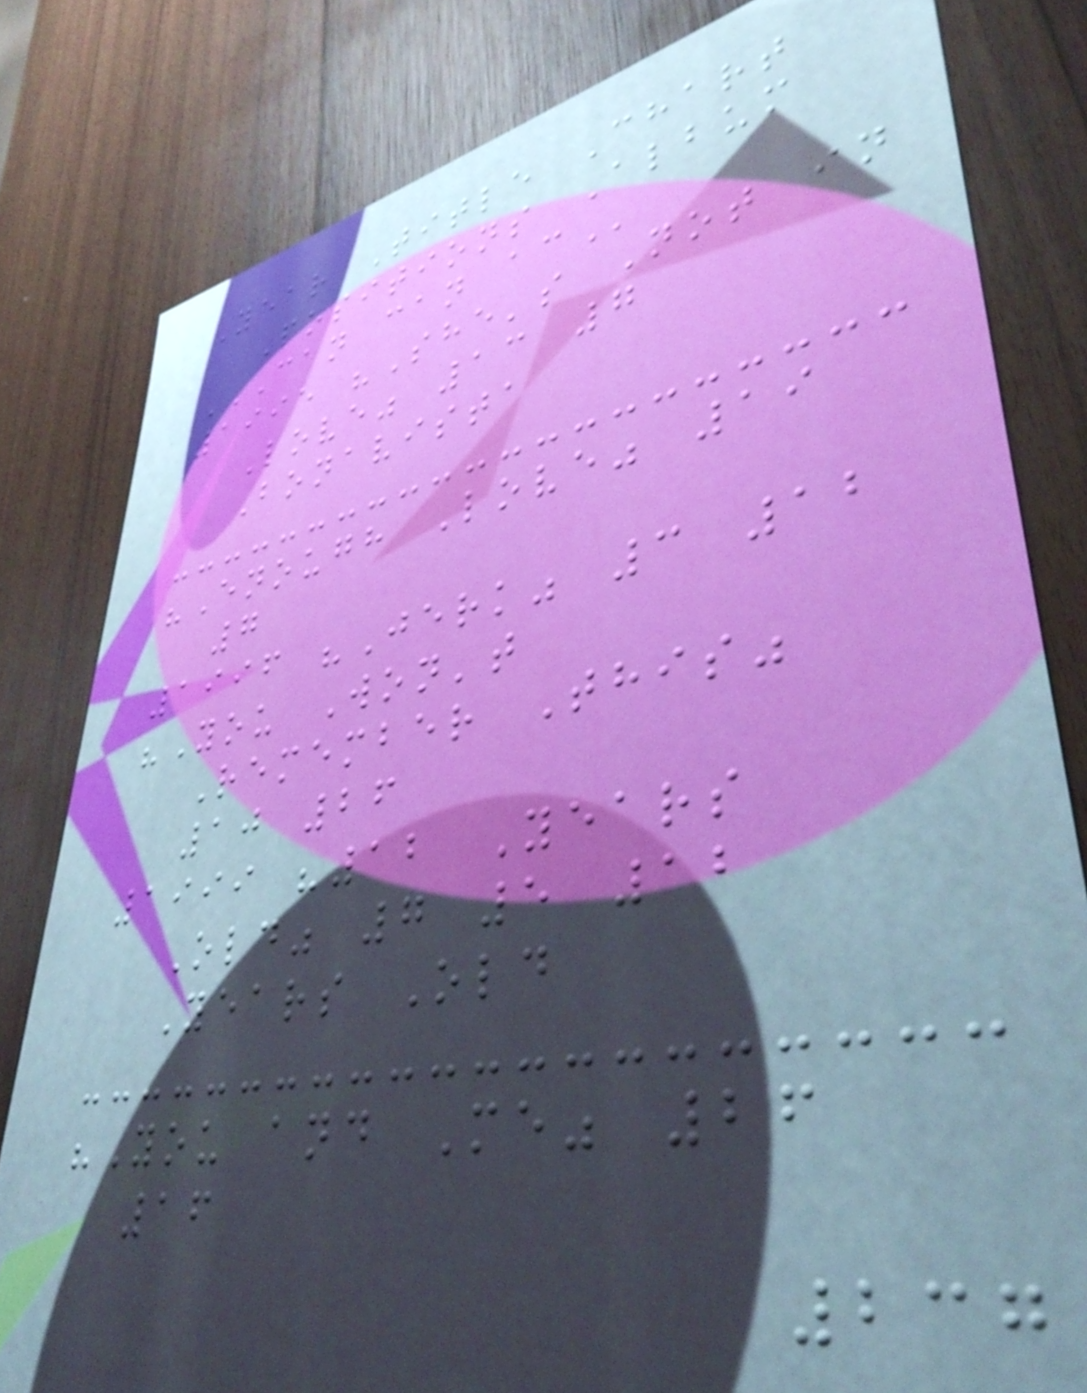Year Title Chart
Positions Album
CAN CAN AC
1995 "She's Not in
Love" 13 7
Bonavista
"Enough Love" 19
7
1996 "Jerk" 3 12
"You Won't
Remember This"
10 26
1999 "12 Years
Old" 7 5 12
Years Old
"You and Me" 26
16
237
